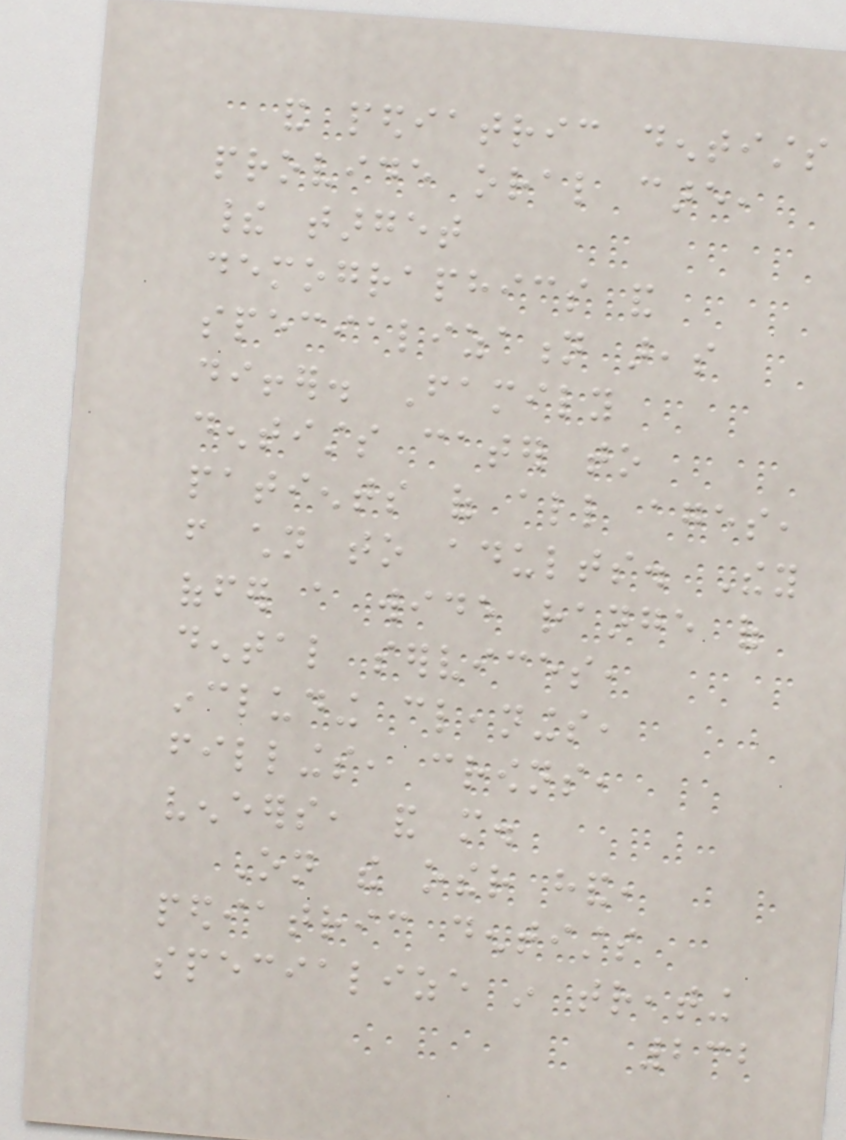and pediatric dentists
provide oral care,
their target
demographics and
specialization areas
differ. Family
dentists cater to
patients of all ages,
from children to adults. They
offer a wide range of
dental services,
including cleanings,
fillings, crowns,
veneers, and more.
On the other hand,
pediatric dentists
specialize in treating
232
